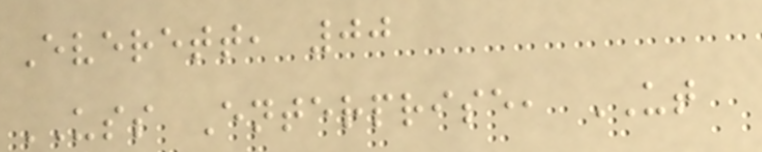Everett, 00
USS Enterprise, UT
